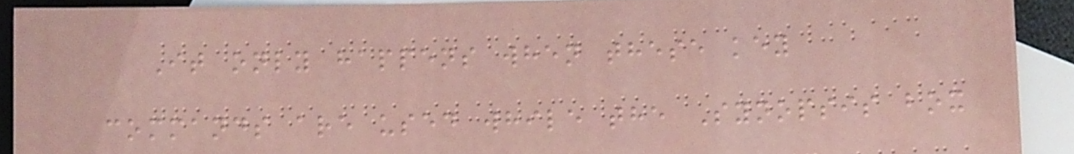It only happens when these key
commands are used while the Synopsis box
